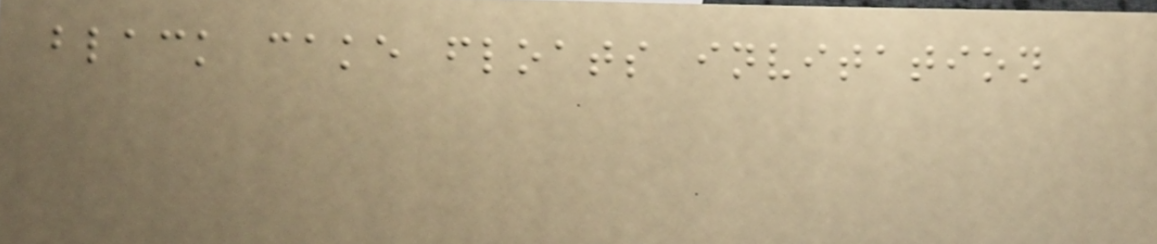black cake floats invitation
